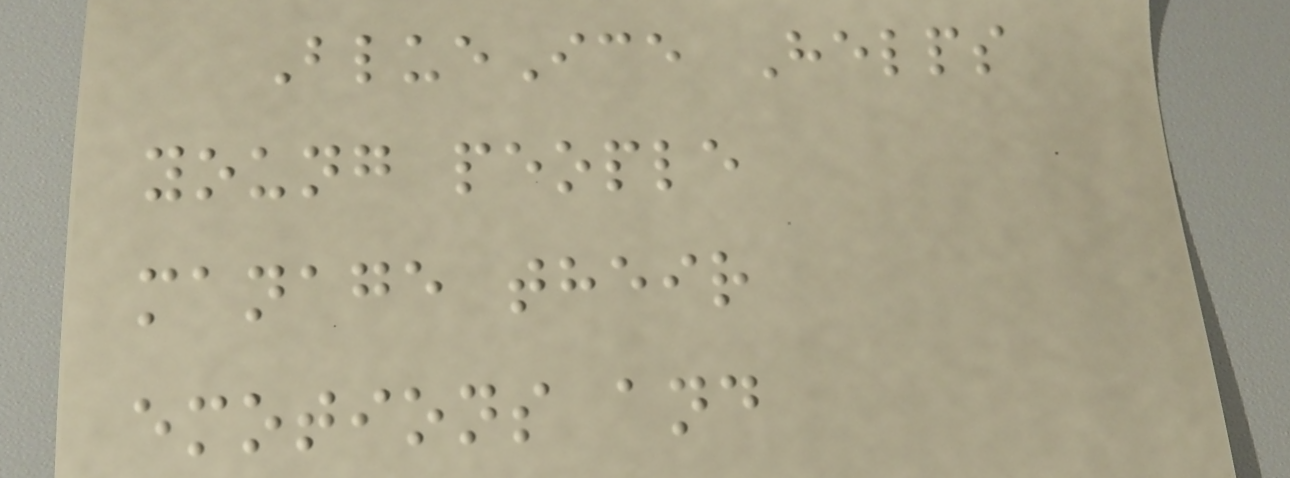BlueIce Helps
young people
manage their
emotions and
